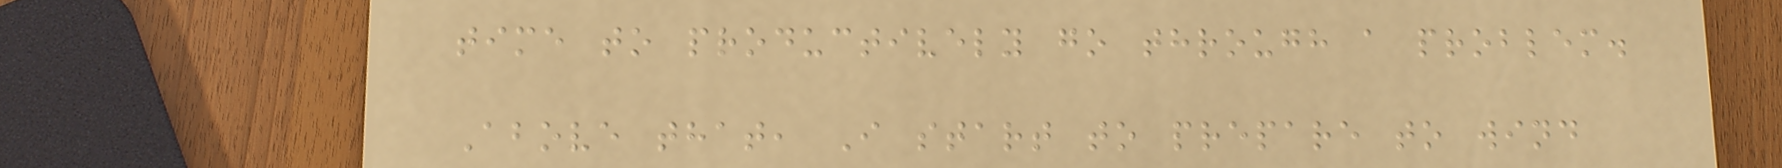time to productively go through a problem.
Above that, I start to prepare to wind
